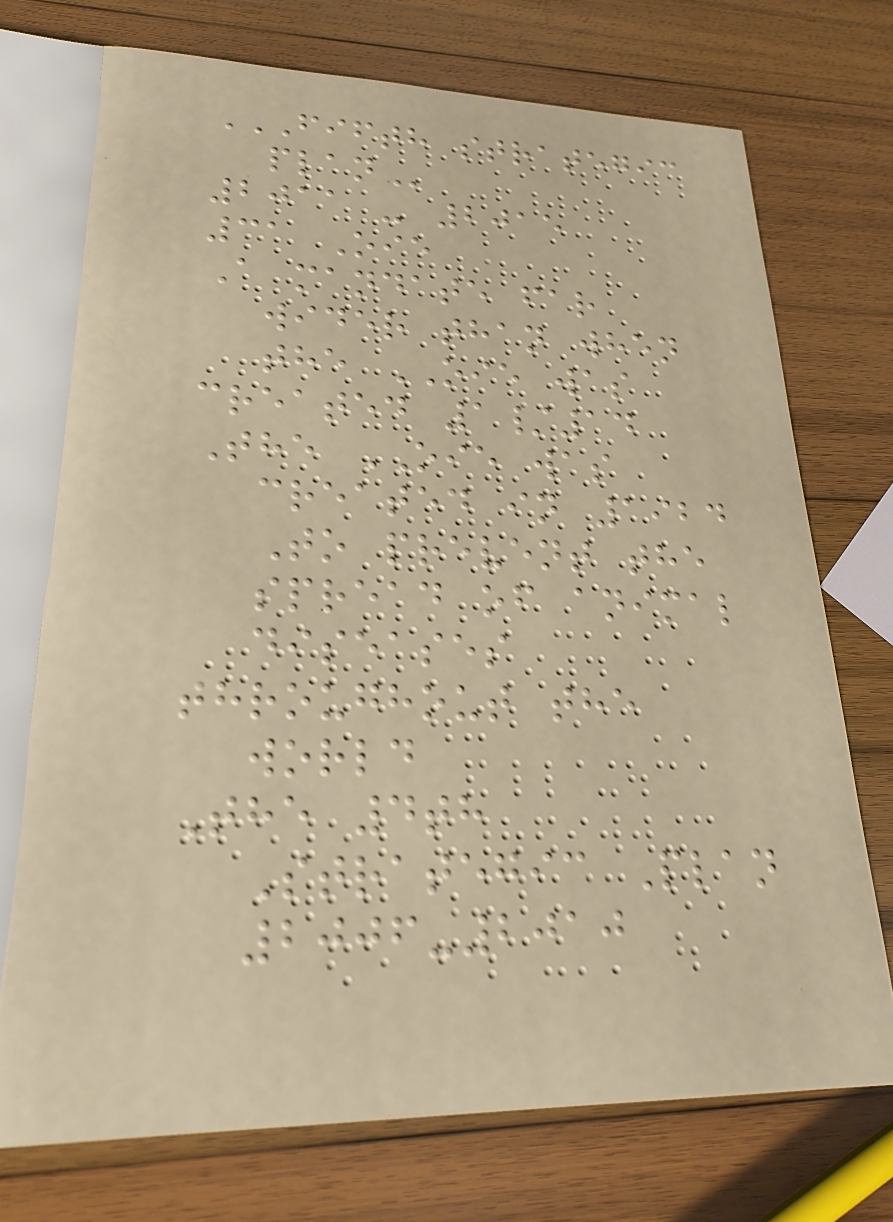FIFTH STRATEGIC
PLAN
2011 - 2015
31 Oie
A mandate far
wider than when
the OIE was
created 1/14
The OIE was
created in 1924
To prevent the
spread of animal
diseases
throughout the
world
The 4th
Strategic Plan
2006-2010
